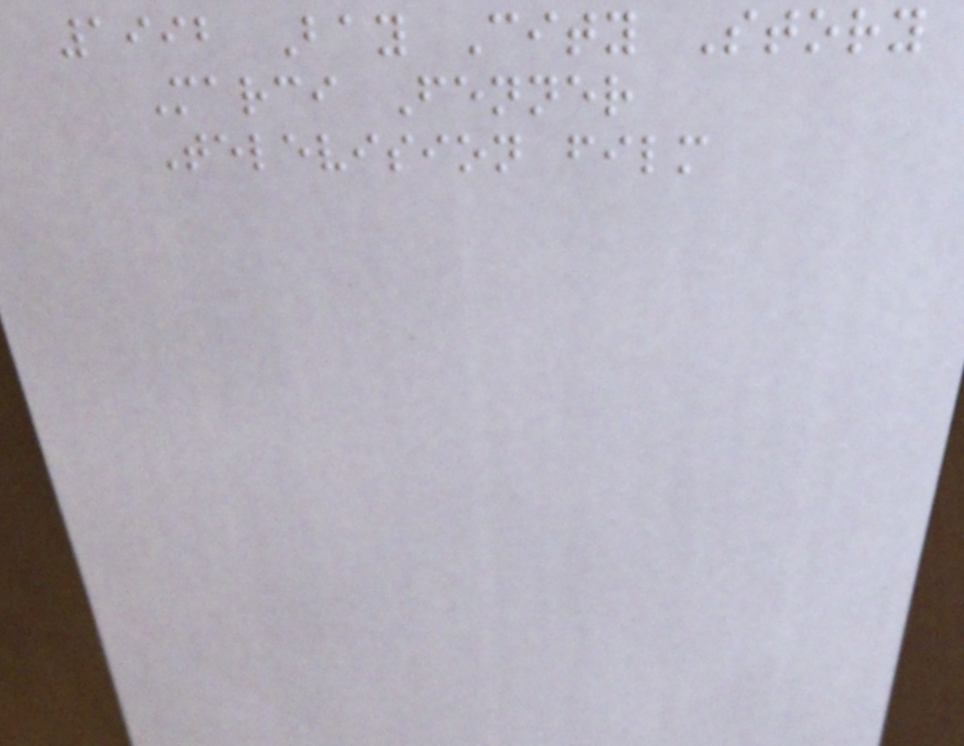1992 Bay City Story
Marci Fenner
Television film
